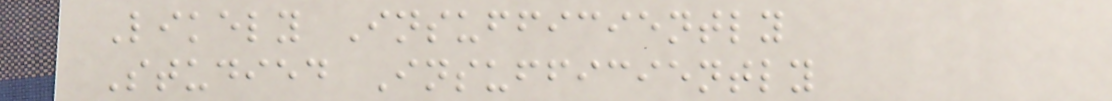Likely Insufficiently
Studied Insufficiently
